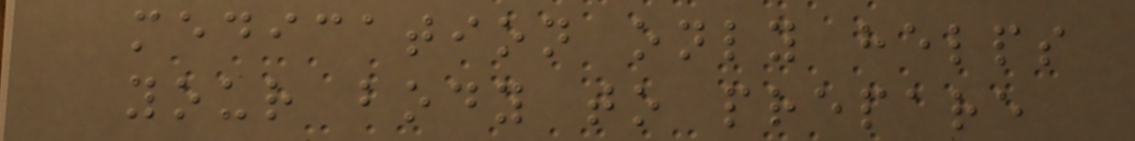medication only helps
your body to prepare
